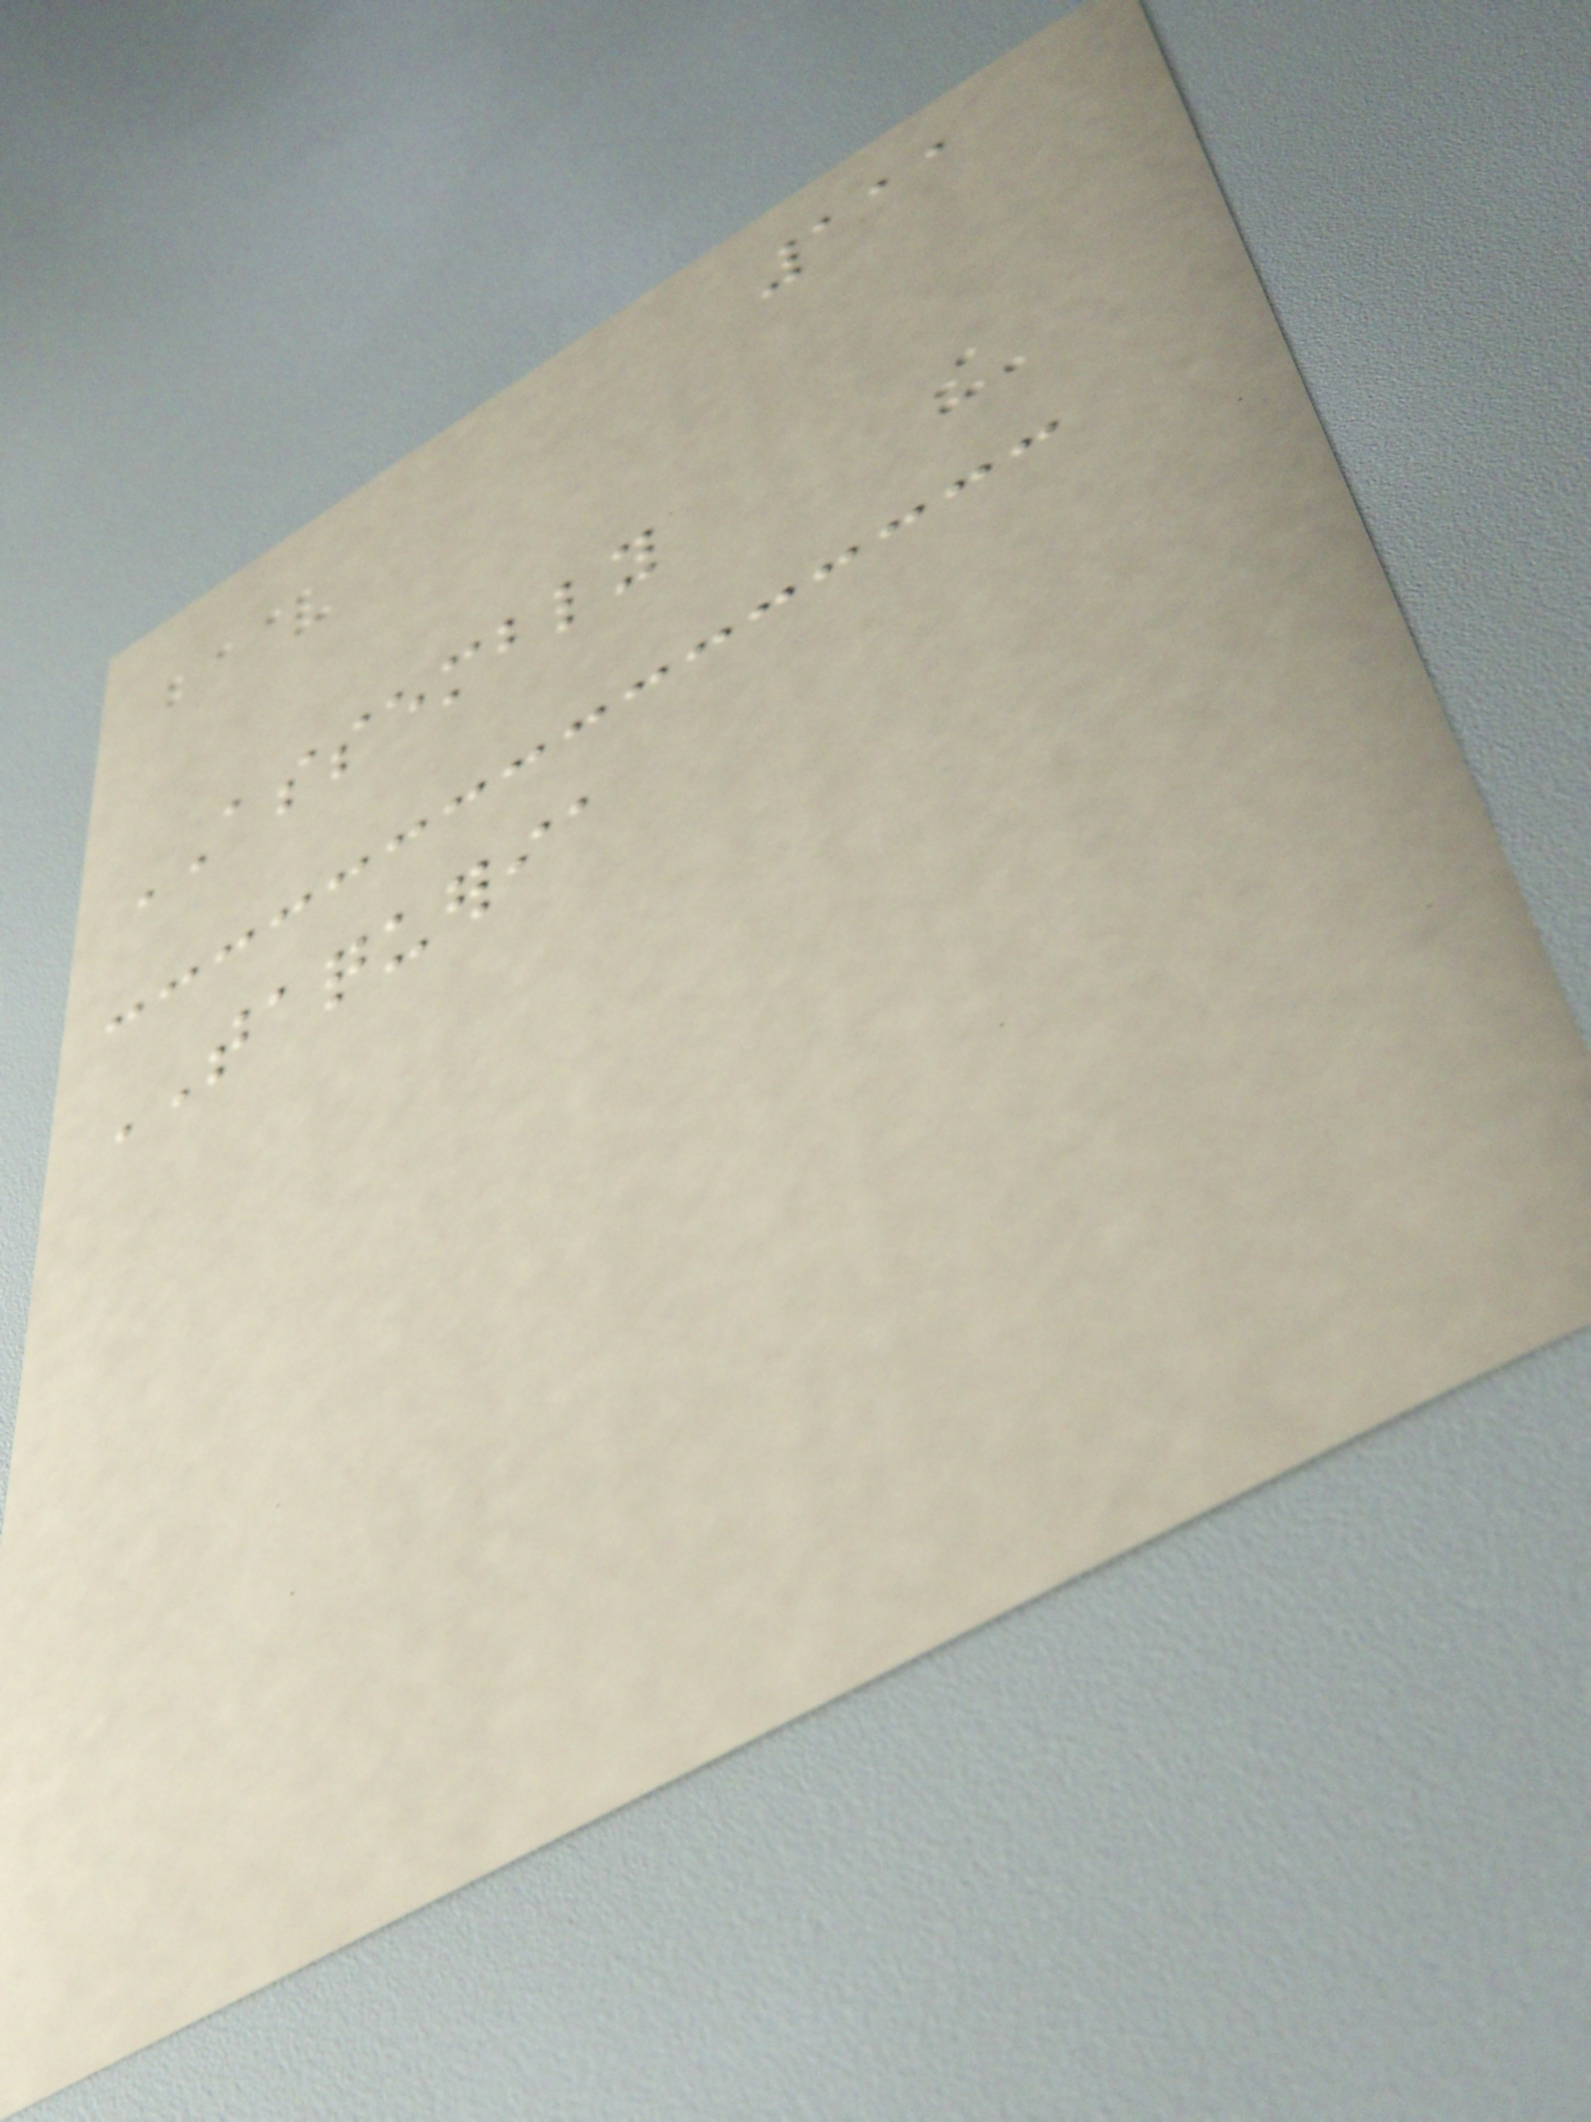111
ASSEMBLY
TAQUERIA
